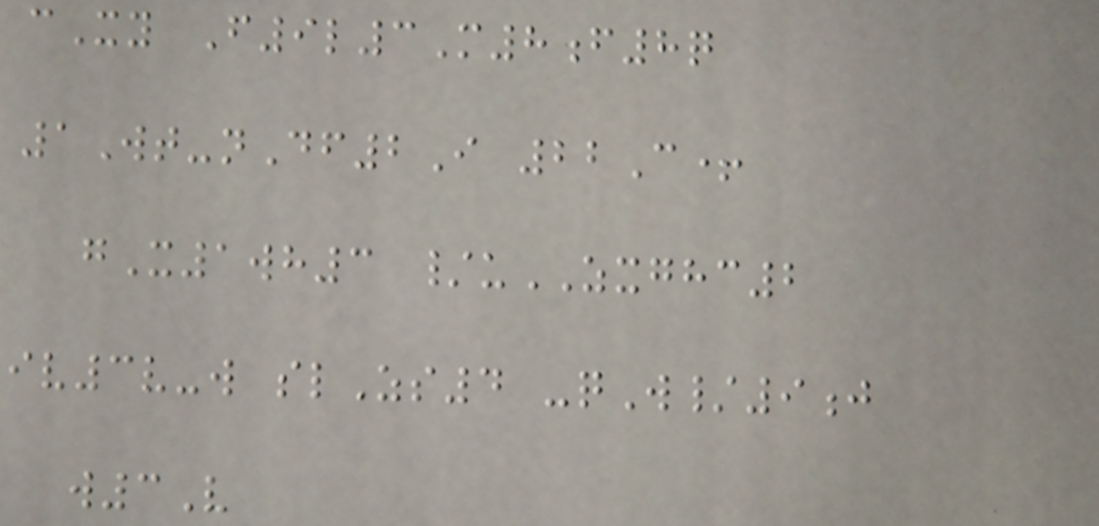cXy F9l3M8f8q
1Wt-nDf2I 22C+
gX1wh3 /uZXGHC2
iv3v-w slZs4 -qW/9j
w3V
